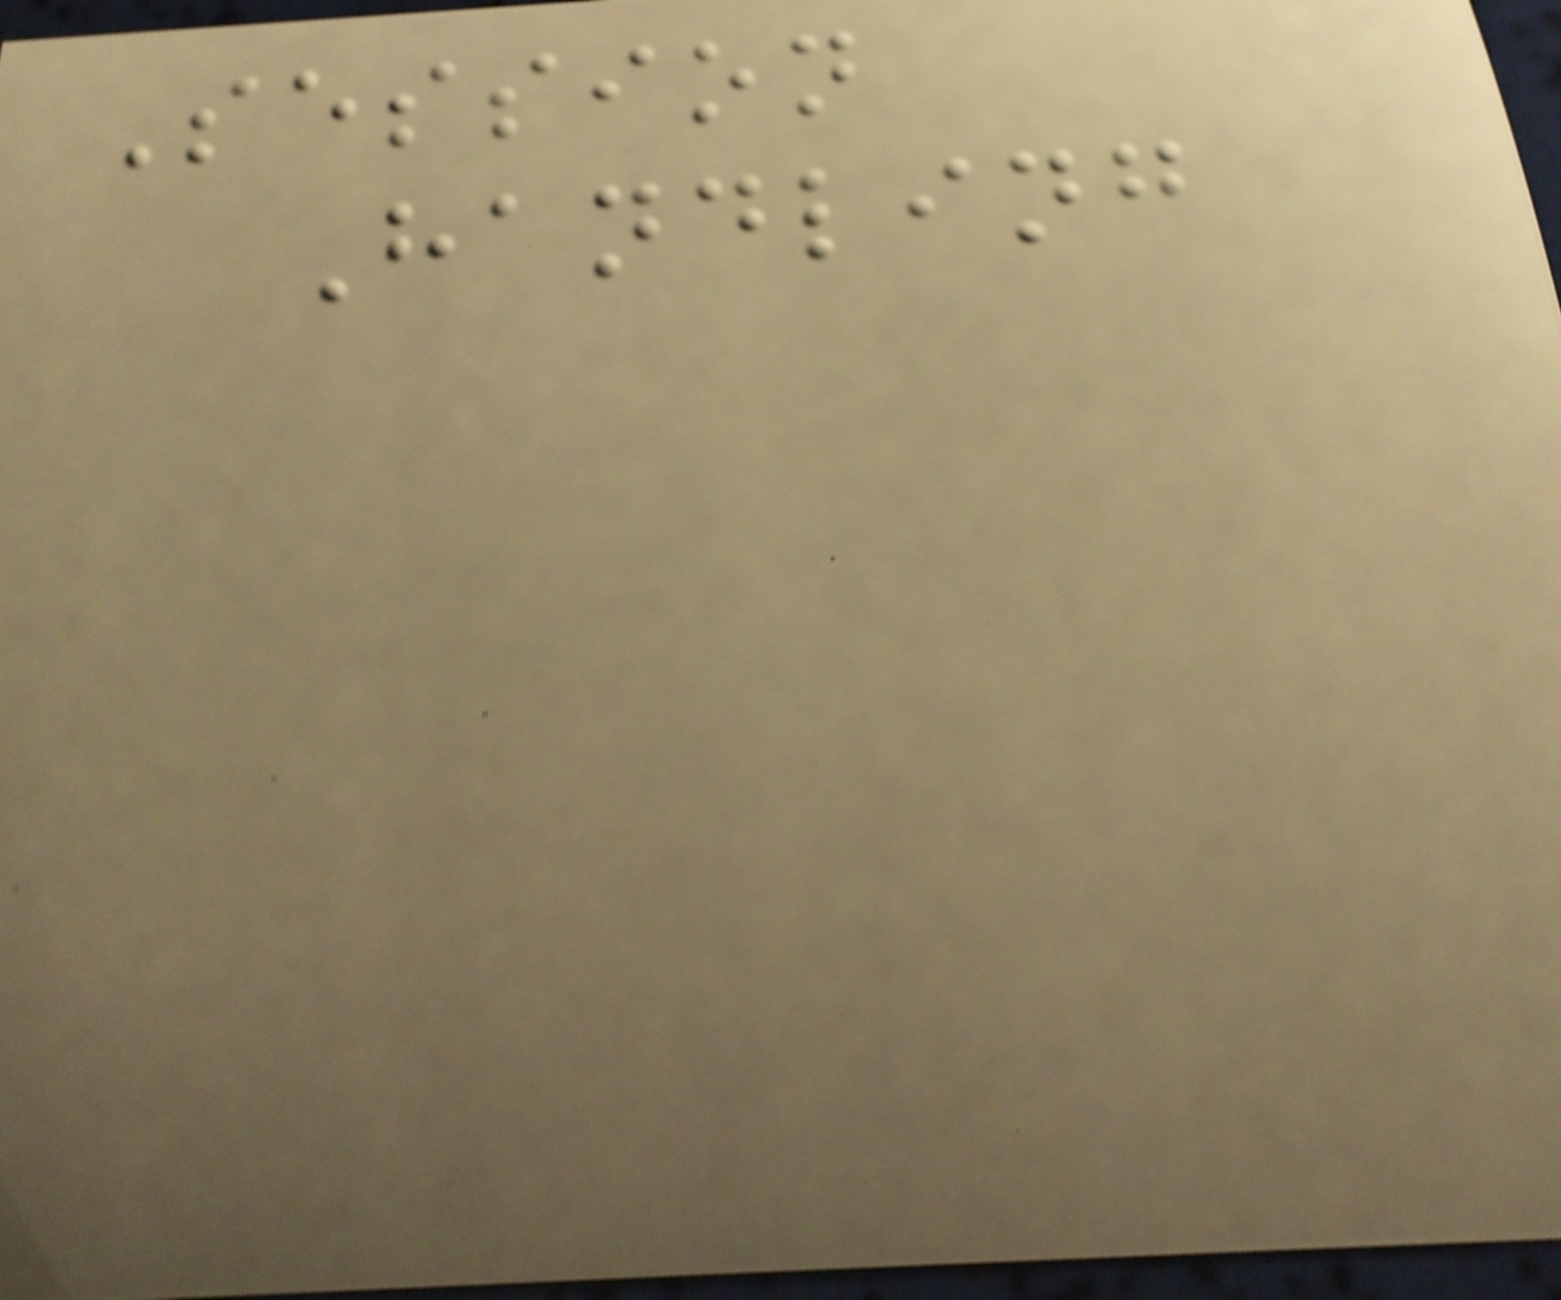Session
Handling
